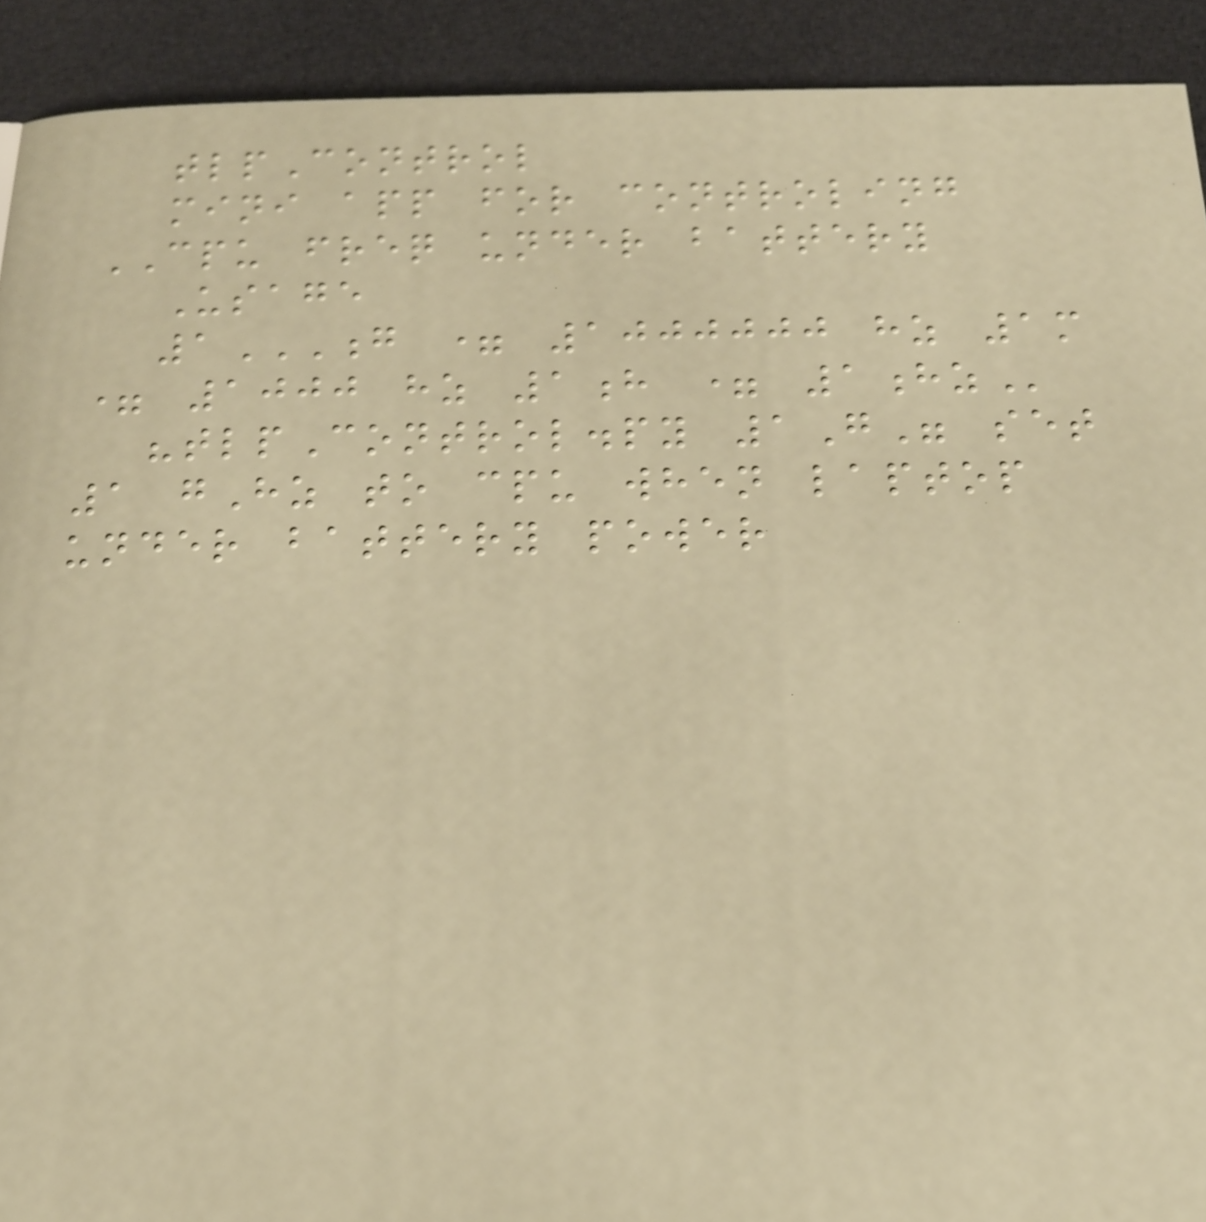tlpControl
mini app for controling
CPU freq under battery
Usage
1G = 1000000 HZ 1M
= 1000 HZ 1H = 1HZ
"tlpControl.py 1G" set
1 gHz to cpu when laptop
under battery power
